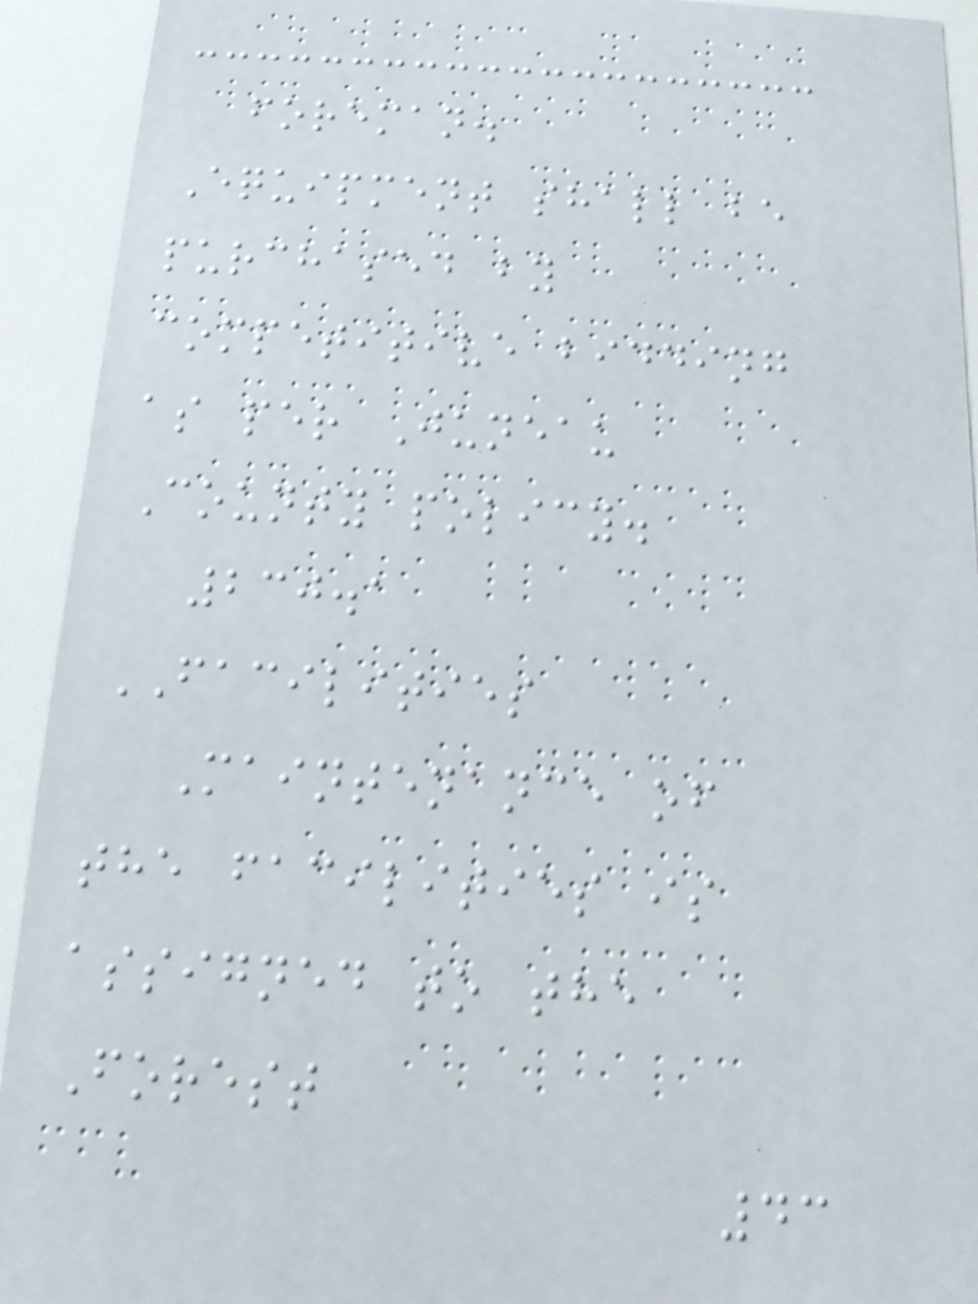foreman.
Equipment shall be
purchased by
competitive bidding
as per Juneau
County policy.
230.1
FACILITIES
Maintenance of
the facilities is
assigned to the
Forest
43
